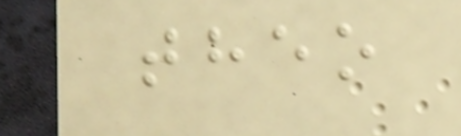theo
